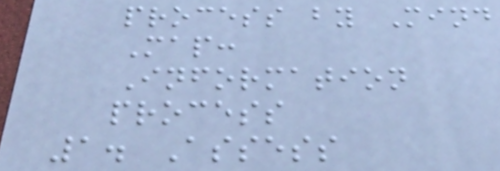process by Mind
Map:
Information
process
1. Assess
